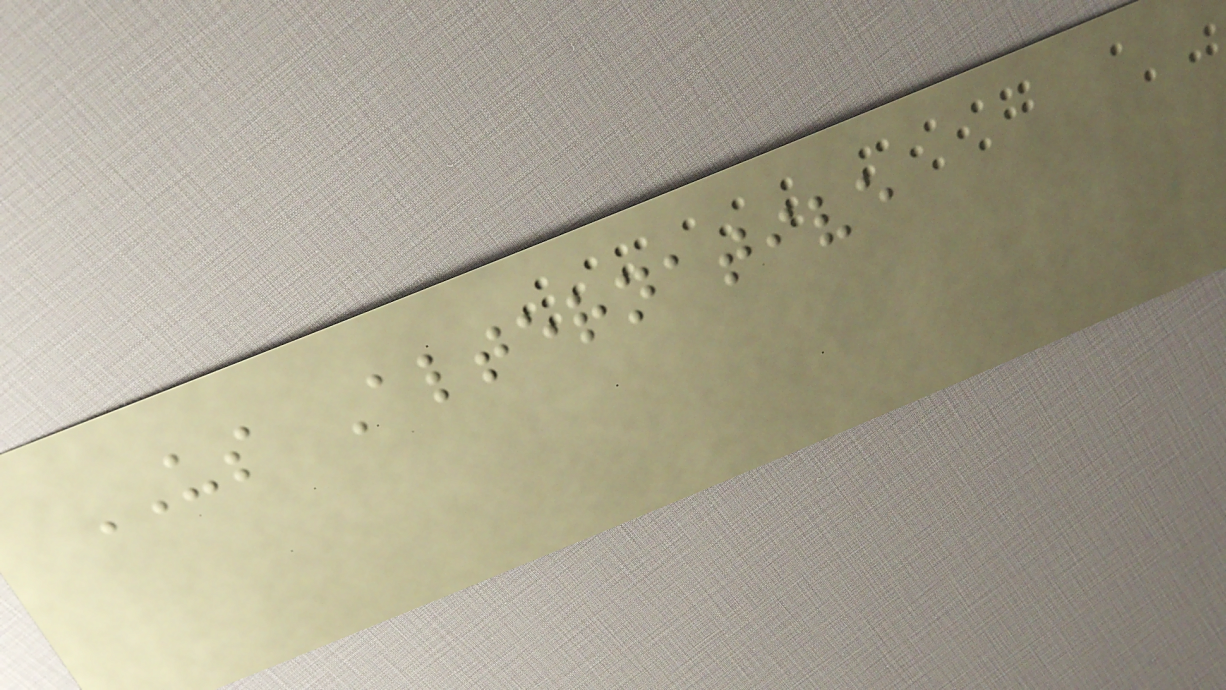US Alternative
